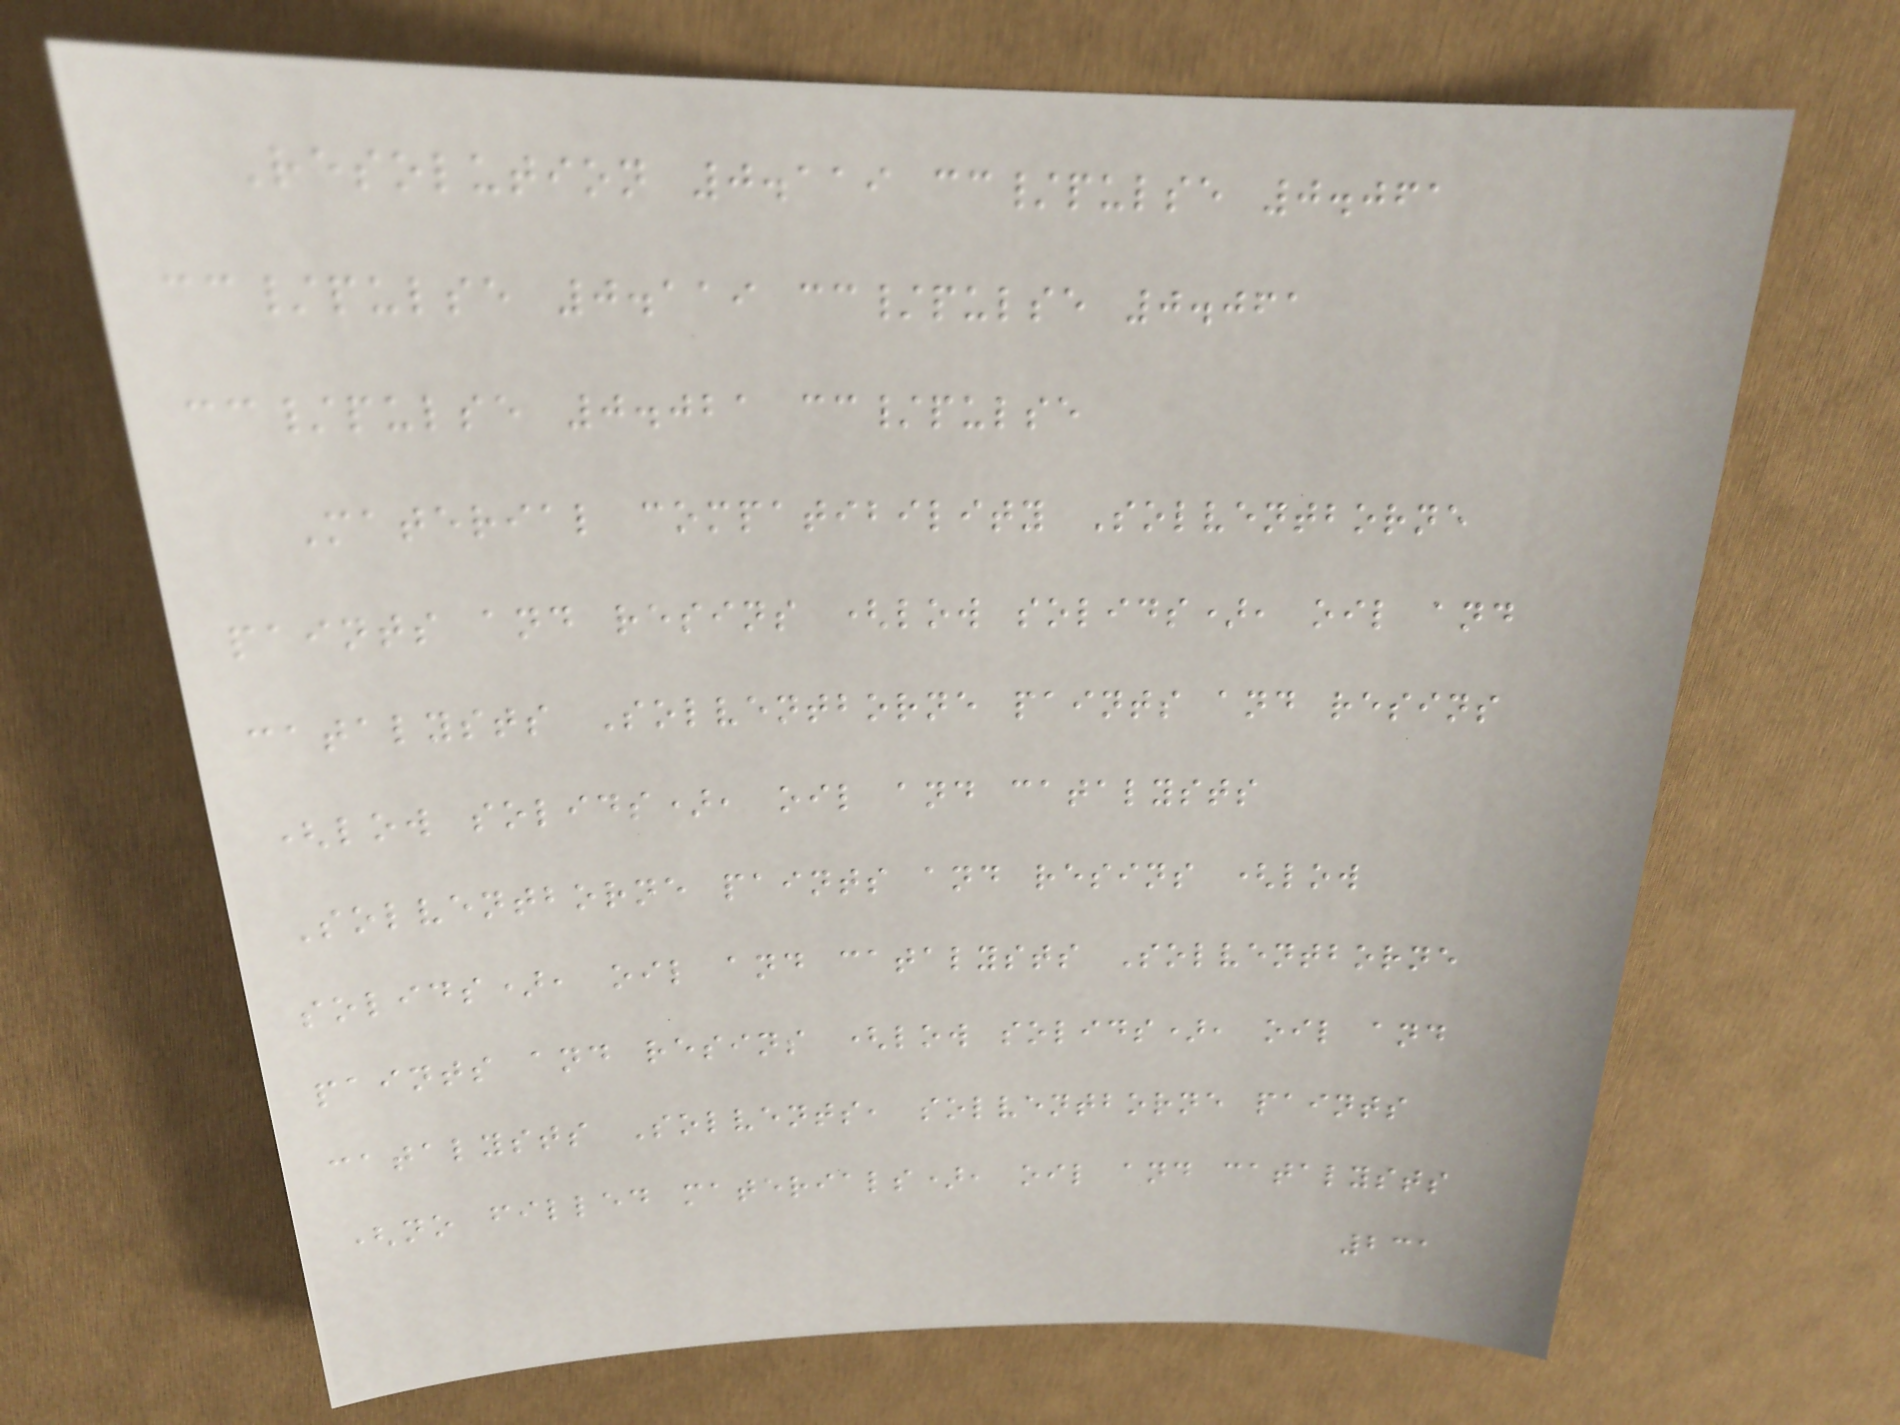Resolution 0.119 cc/pulse 0.061
cc/pulse 0.119 cc/pulse 0.061
cc/pulse 0.021 cc/pulse
Material compatibility Solventborne
paints and resins (low solids), oil and
catalysts Solventborne paints and resins
(low solids), oil and catalysts
Solventborne paints and resins (low
solids), oil and catalysts Solventborne
paints and resins (low solids), oil and
catalysts Solvents, solventborne paints
(no filled materials), oil and catalysts
231
